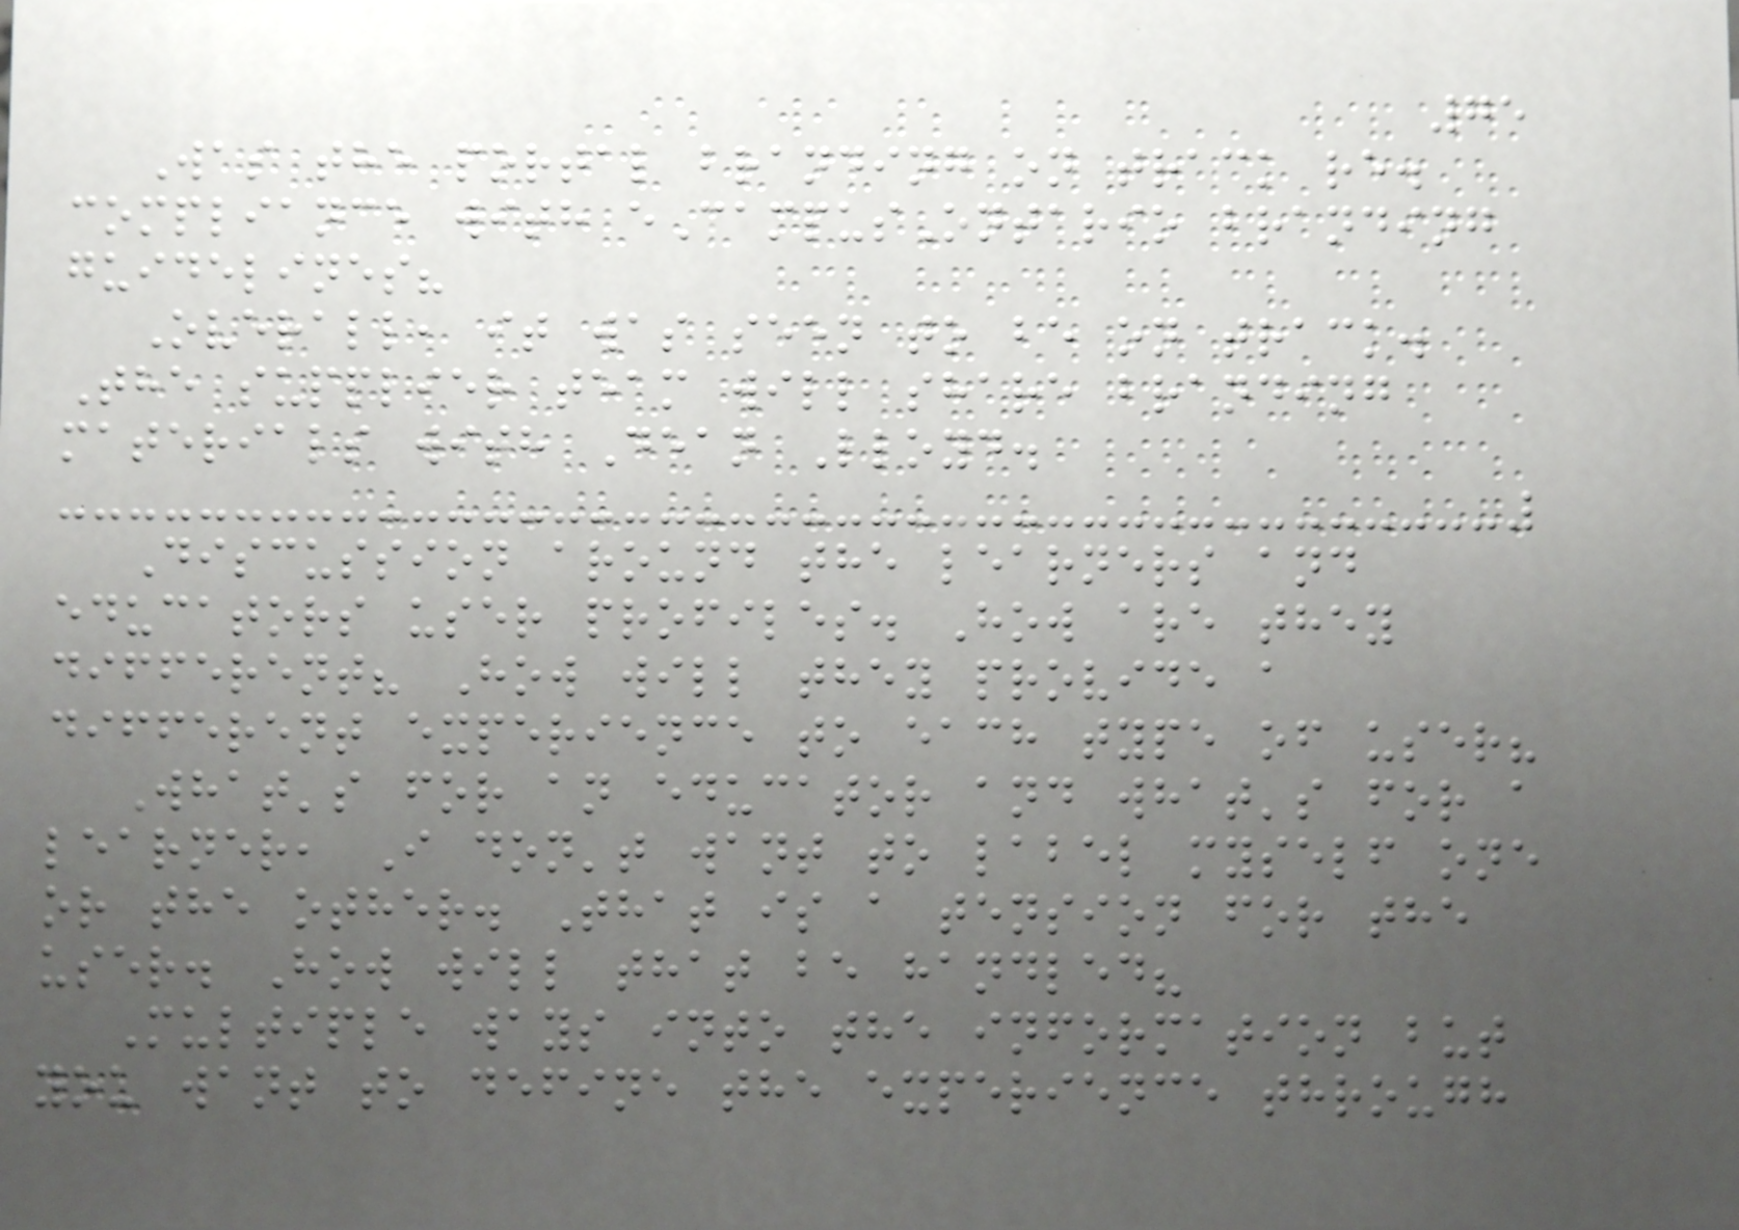75
Was the portal branding on track re.
compliance with eCampusOntario branding
guidelines?
Overall, it was seen to be on track.
The supplier team will share branding
materials with Dean Lloyd.
Discussion around the learners and
educators user profiles. How are they
different? How will they provide a
different experience to each type of user?
What's for an educator and what's for a
learner, I don't want to label myself one
or the other. That is a tension for the
user. How will that be handled?
Multiple ways into the information but
you want to define the experience through
